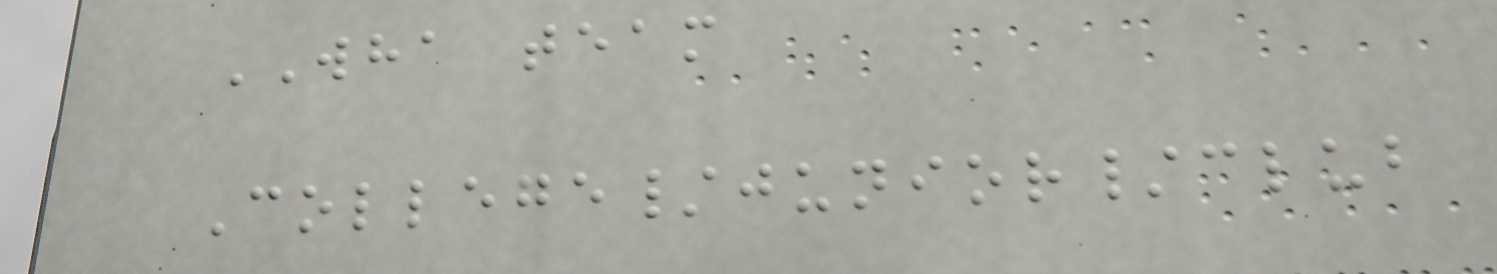WHA team
College/junior/club
